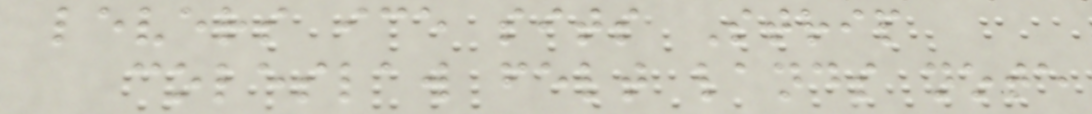levers ice sits Strip
coleslaw felt lands note
